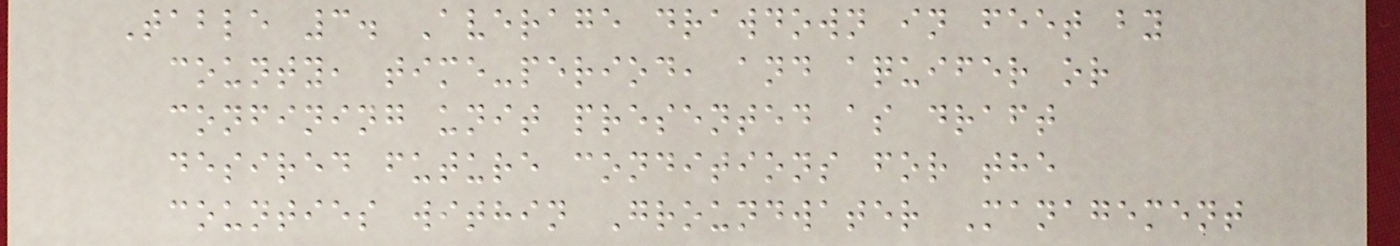Table 3. Average drawdown in feet by
county, time-period, and aquifer or
confining unit presented as draft
desired future conditions for the
counties within Groundwater Management
